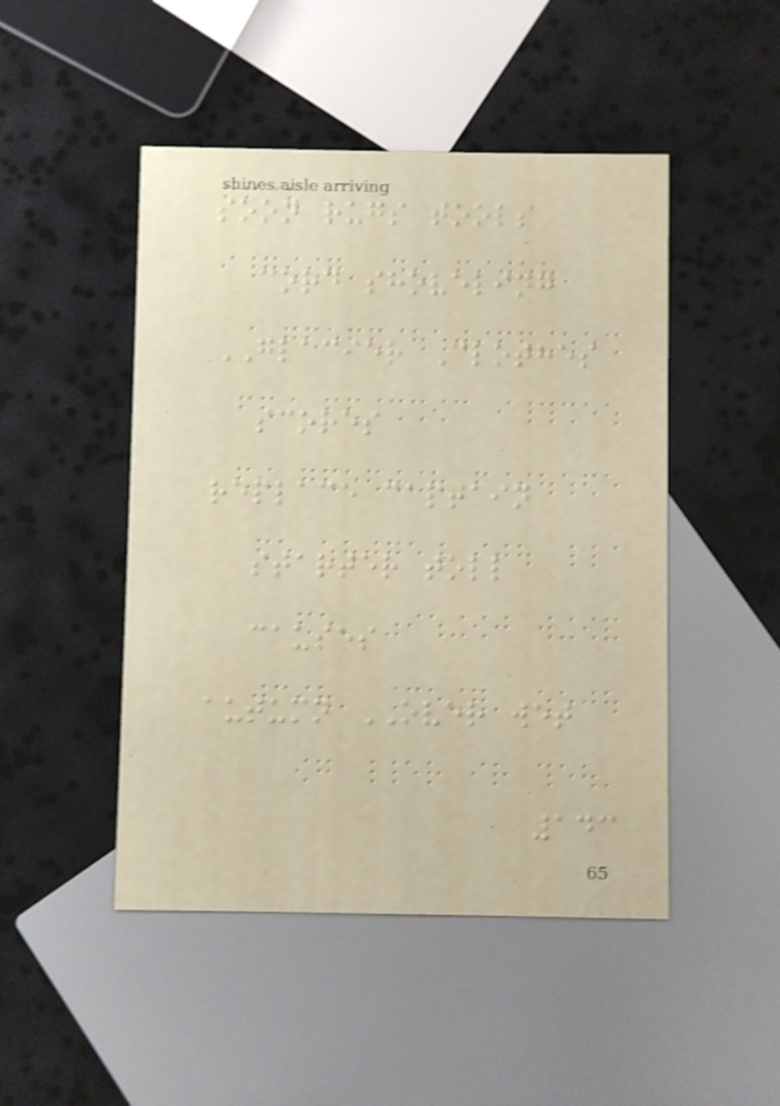soon rugs tools
cord shoveling
GLACIER Clothes
scores
replace captain
starter toll
causes
autumn OVER wet
143
